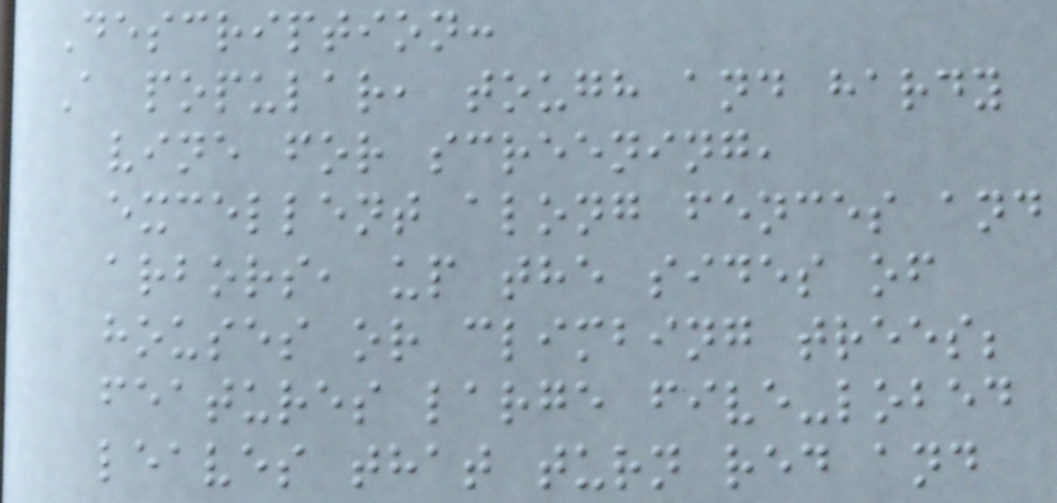Description:
A popular, tough and hardy
vine for screening,
excellent along fences and
arbors, up the sides of
houses or climbing trees;
features large five-lobed
leaves that turn red and
